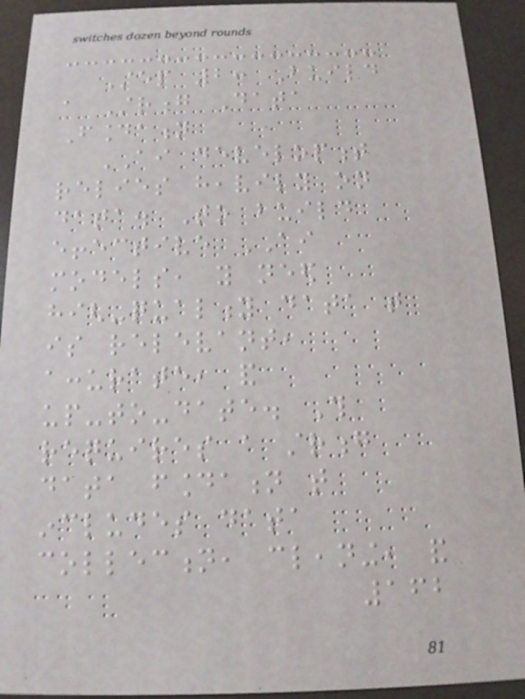Step 2: Build
a Strong Data
Foundation
AI development
relies heavily on
data. To build
effective AI
models, you need
high-quality data that
is relevant,
accurate, and
up-to-date. This
requires a strong
data foundation that
includes data
collection, cleaning, and
162
